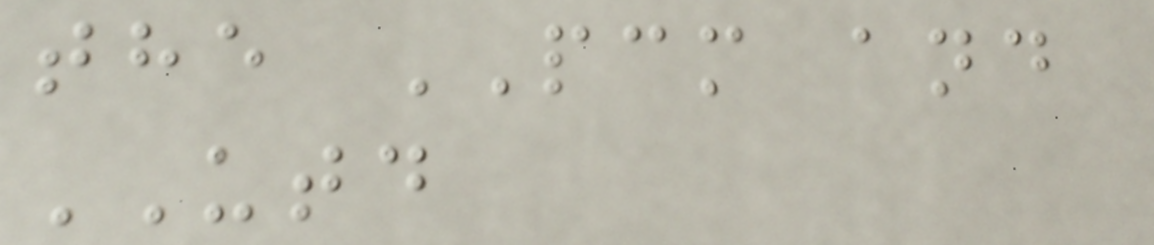the PCM and
UTD
